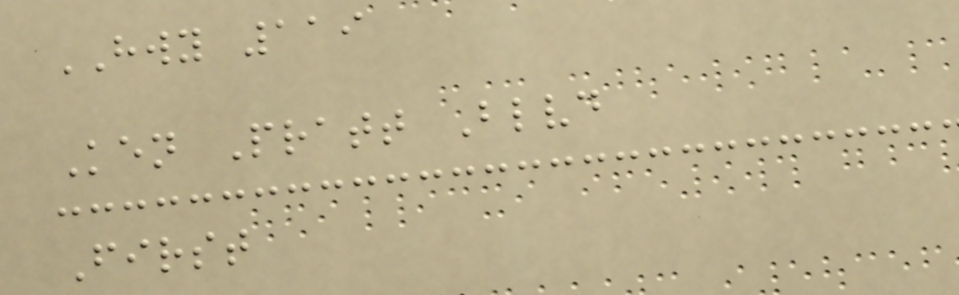HWY 119
Ken Pratt Blvd
First
